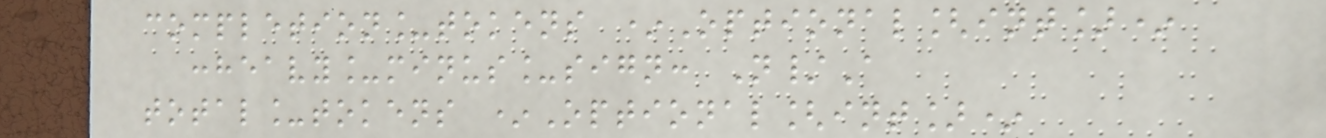completion_tokens *Optional[int]*
:heavy_minus_sign: N/A
total_tokens *Optional[int]*
